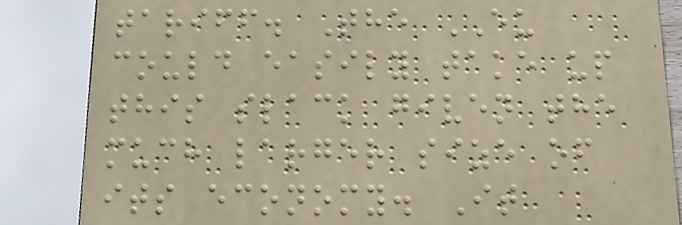tariff. The EU
could easily take up
this slack given the
much larger size of
its economy. It
